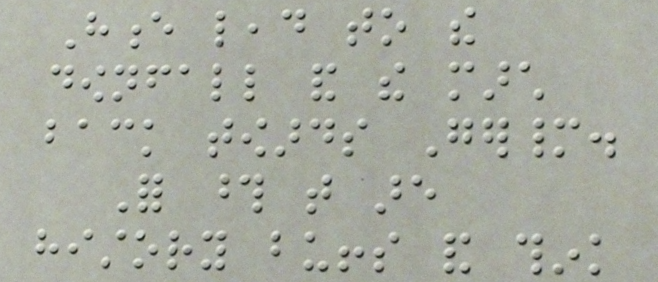Hence lead to the
downfall and the march
back towards Germany.
For those that are
history buffs and think
